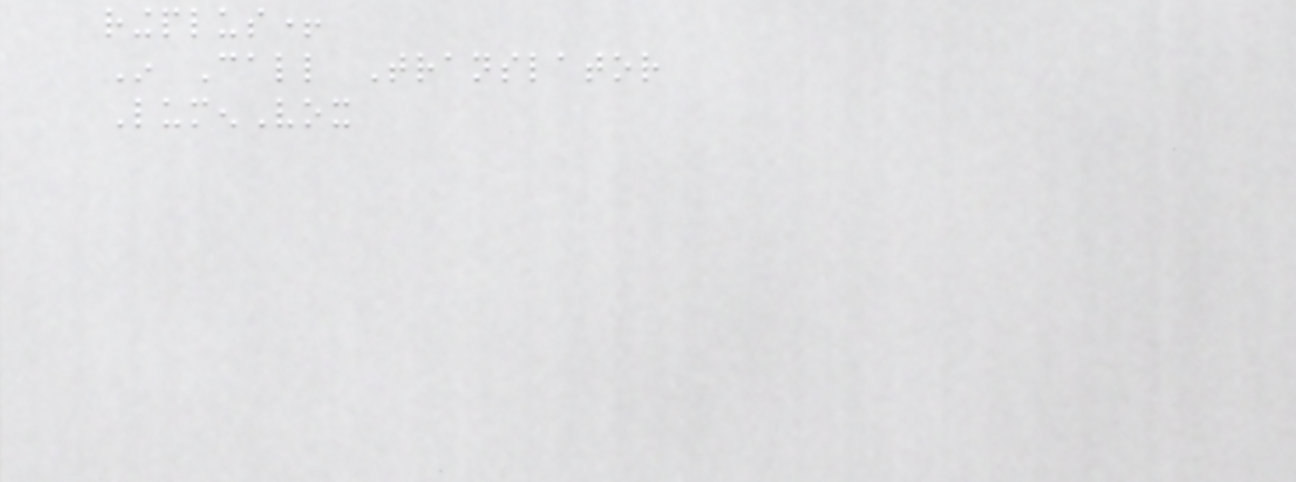ringplus+
In Call Translator
LumenVox
